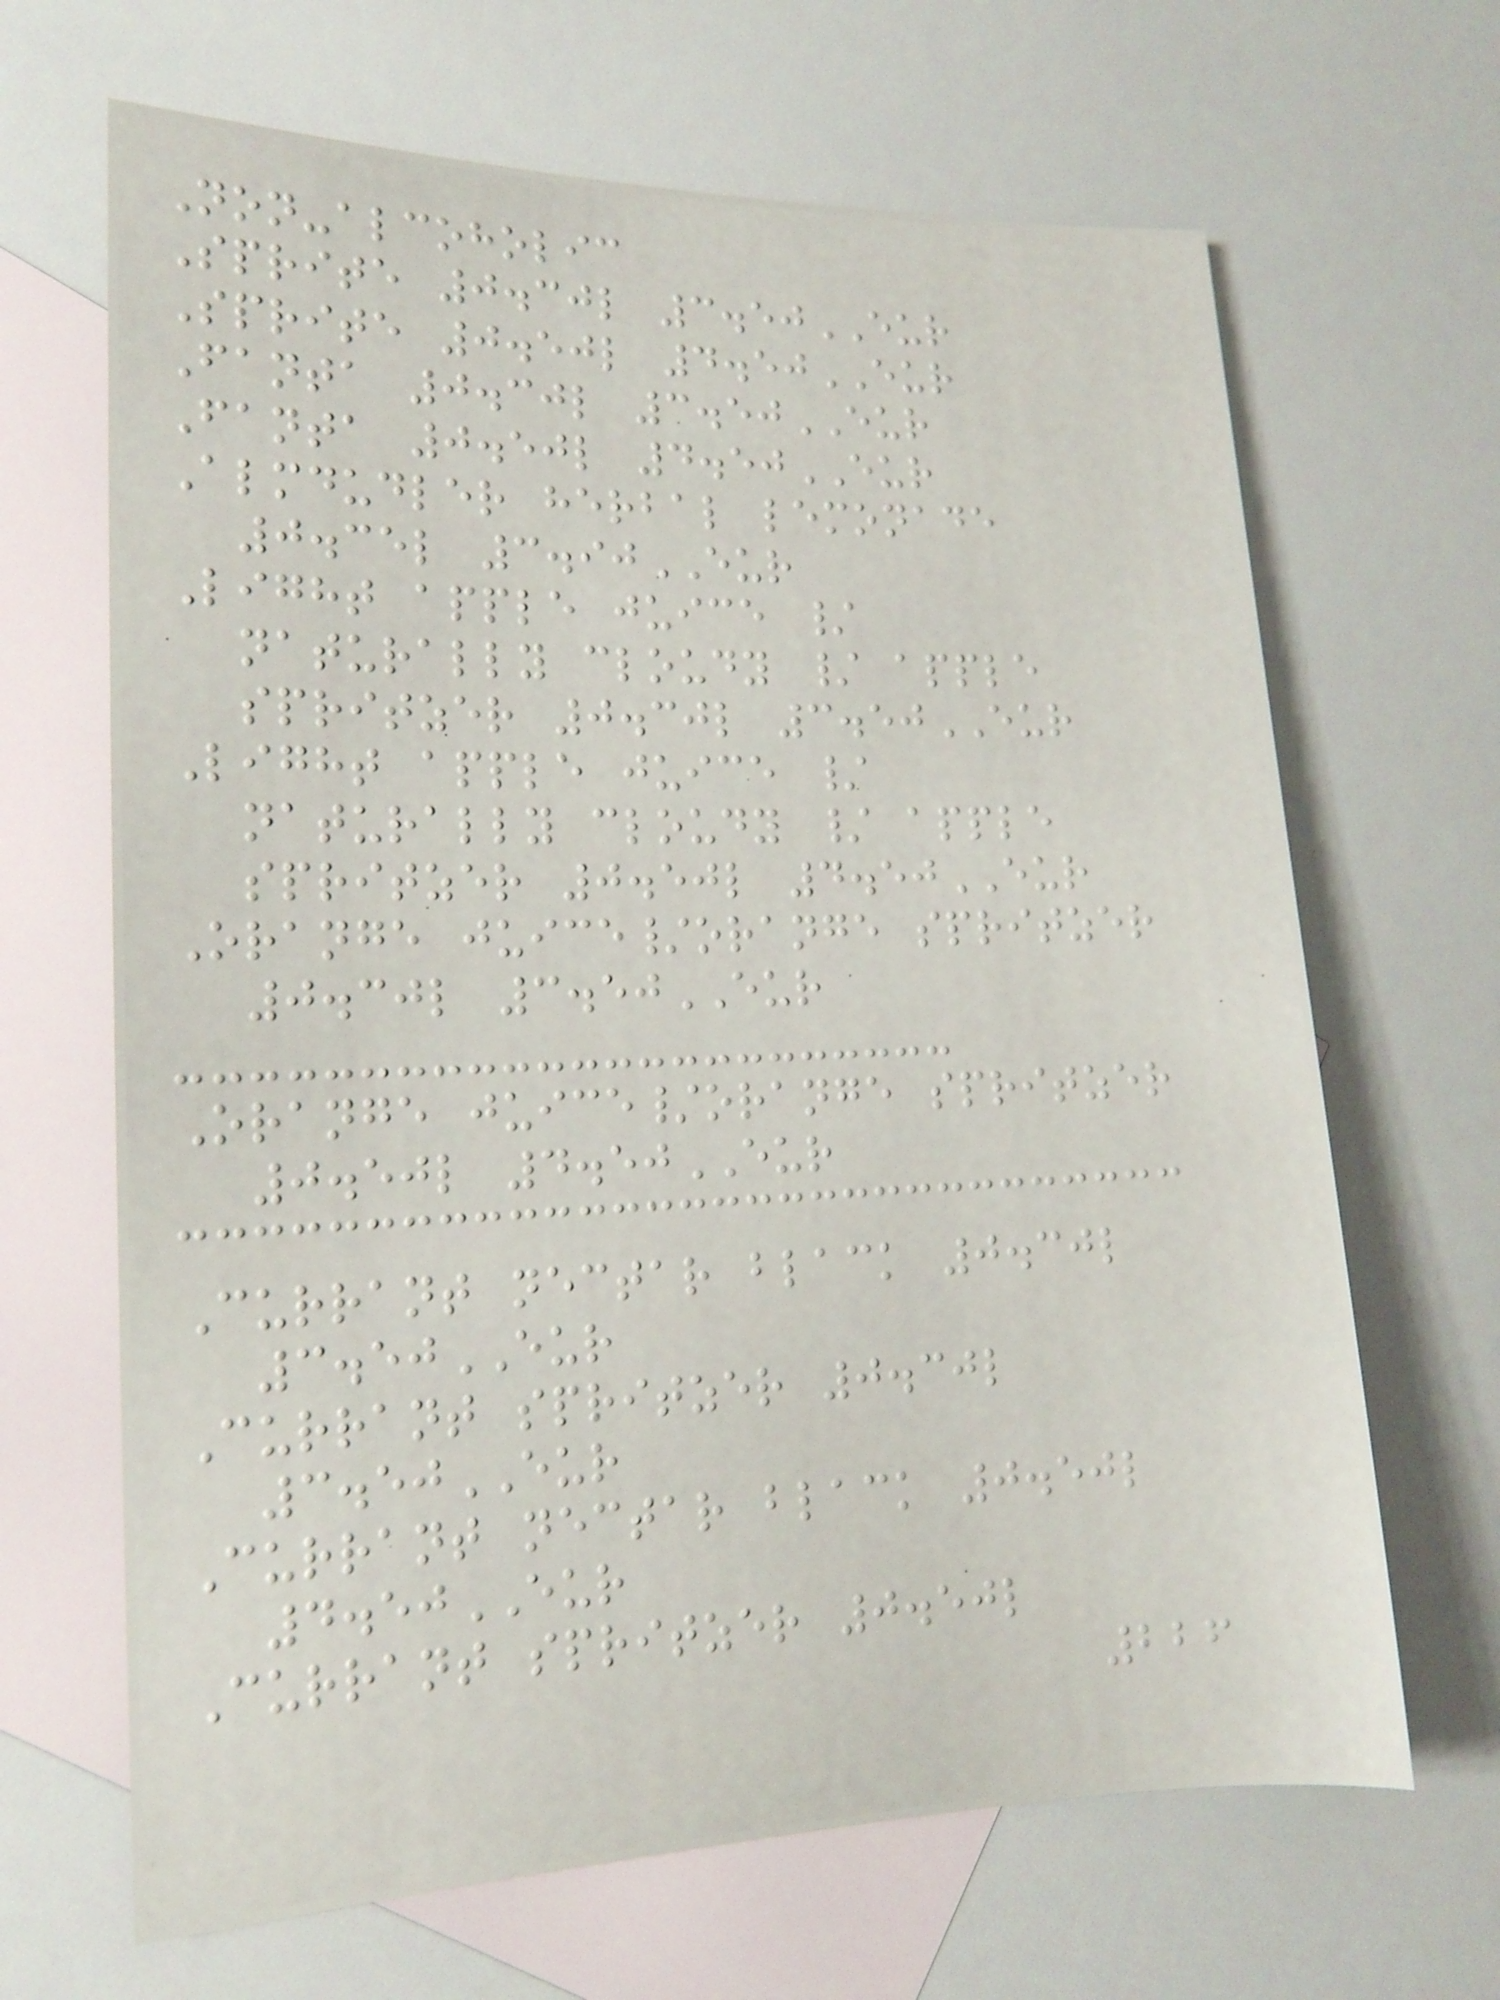Non-alcoholic
Sprite 0.30l 3.50EUR
Sprite 0.50l 4.50EUR
Fanta 0.30l 3.50EUR
Fanta 0.50l 4.50EUR
Almdudler herbal lemonade
0.35l 3.90EUR
Light apple juice /
naturally cloudy / apple
spritzer 0.30l 3.50EUR
Light apple juice /
naturally cloudy / apple
spritzer 0.50l 4.50EUR
Orange juice/orange spritzer
0.30l 3.50EUR
Orange juice/orange spritzer
0.50l 4.50EUR
Currant nectar black 0.30l
3.50EUR
Currant spritzer 0.30l
3.50EUR
Currant nectar black 0.50l
4.50EUR
Currant spritzer 0.50l
226
